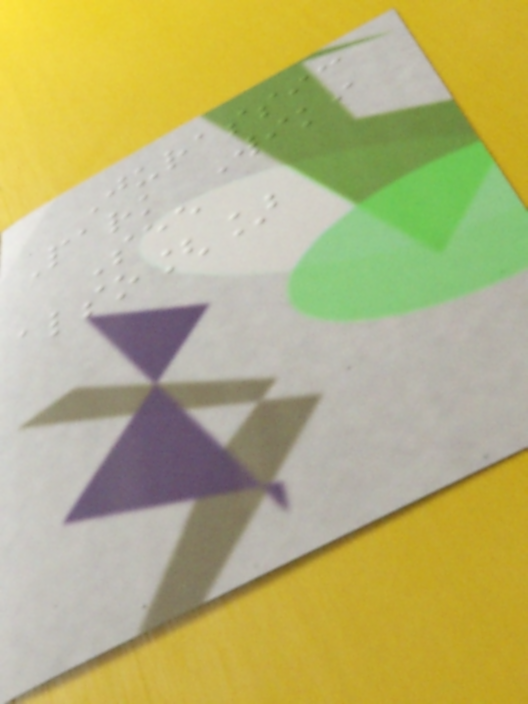Jurassic
Park Wiki
See
also[]
